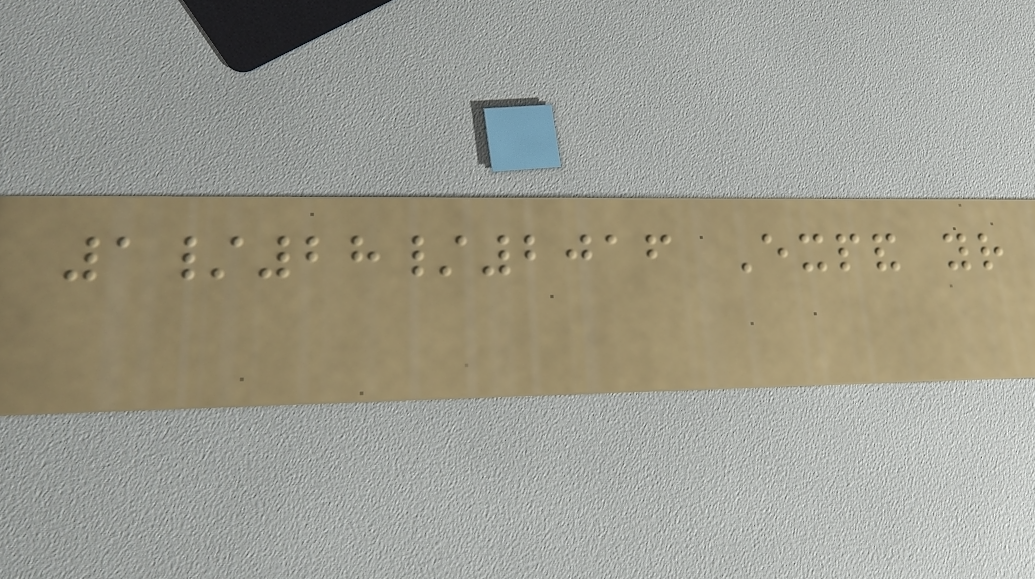1/28/2016 Expand your
